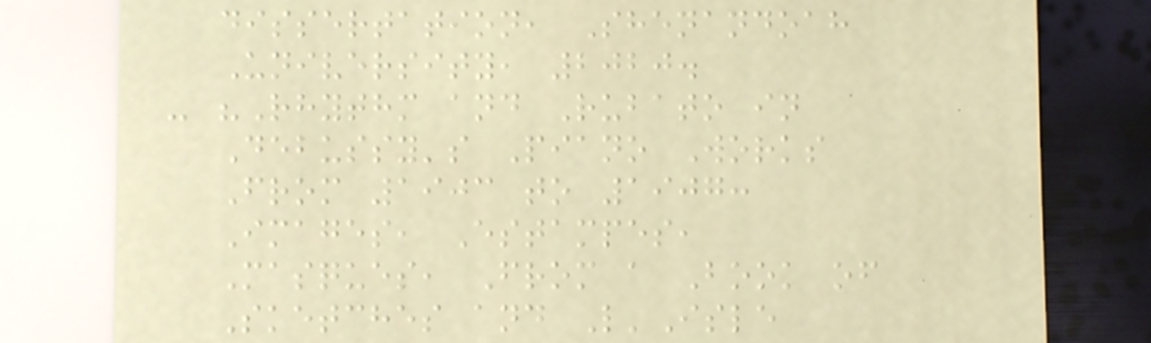dissertation, Shenandoah
University, 2020.
- "Rhythm and Rubato in
Debussy's Piano Works
From 1903 to 1907:
Images, Estampes,
Masques, From a Book of
Sketches and L'Isle
